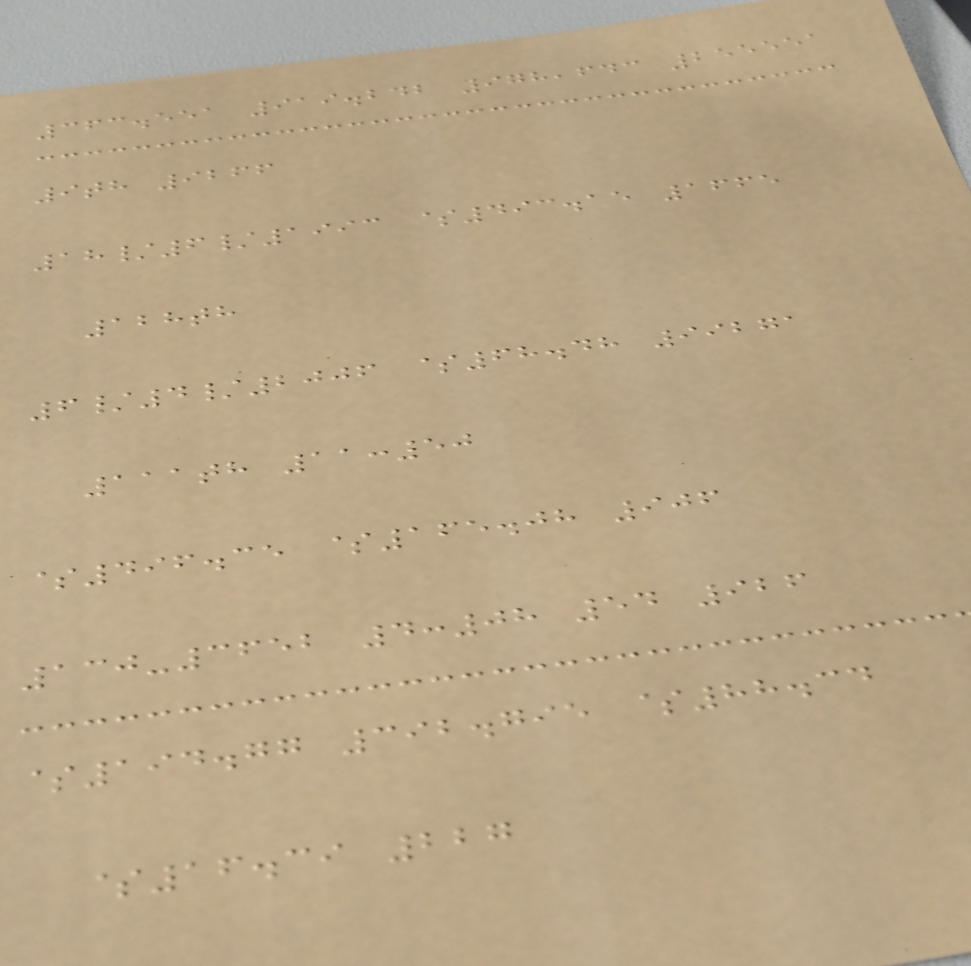363.551 919.242 978,643 255551
9th 9266
18/6/1993 $493.15 1665
128th
6/4/2006 $68.48 99271
111th 11:50
$496.35 $165.08 906
130-3652 4:08 54 926
$194.77 392.795 $88.34
$16.39 227
